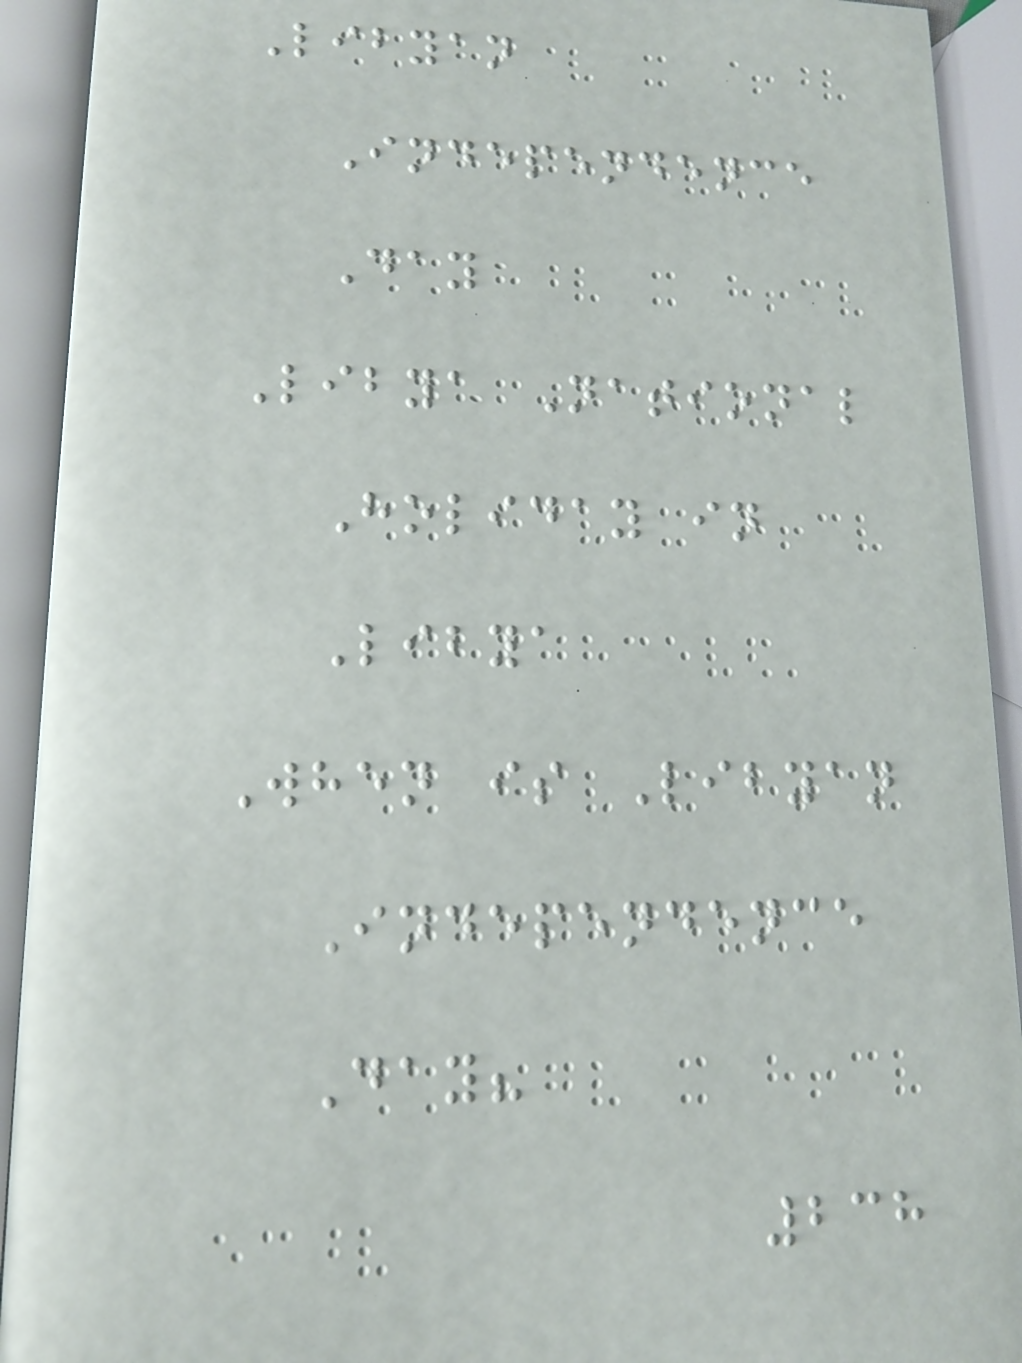Libyan
Independence
Day
Libya National
Holiday in
Libya
When is Libyan
Independence
Day?
238
